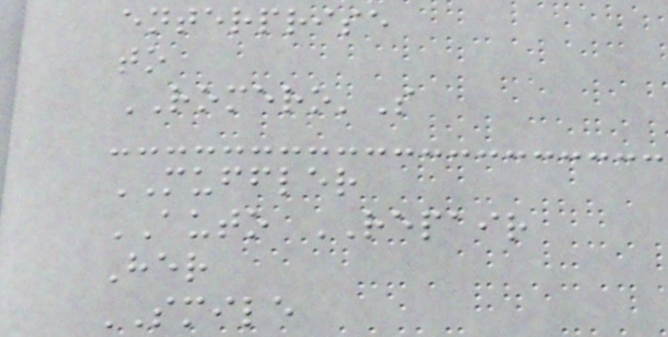enterprise
to
ROMERO'S
MUFFLER
AUTO REPAIR
Her
SMILE
